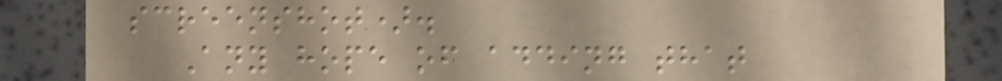screenshot).
Any hope of adding that
